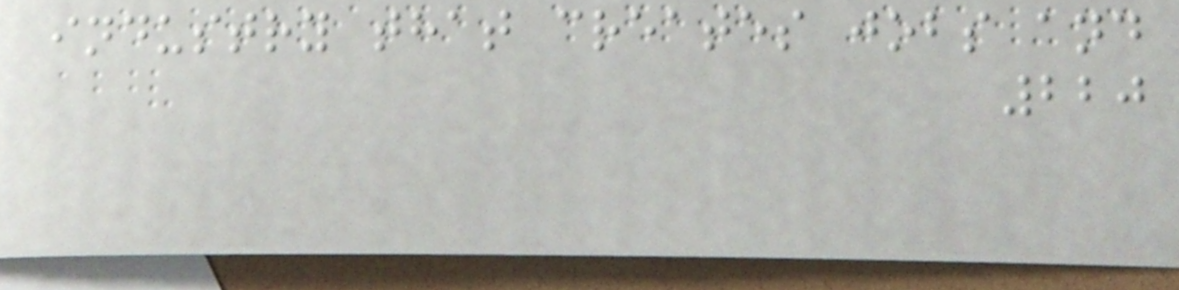industry that creates jobs and
220
